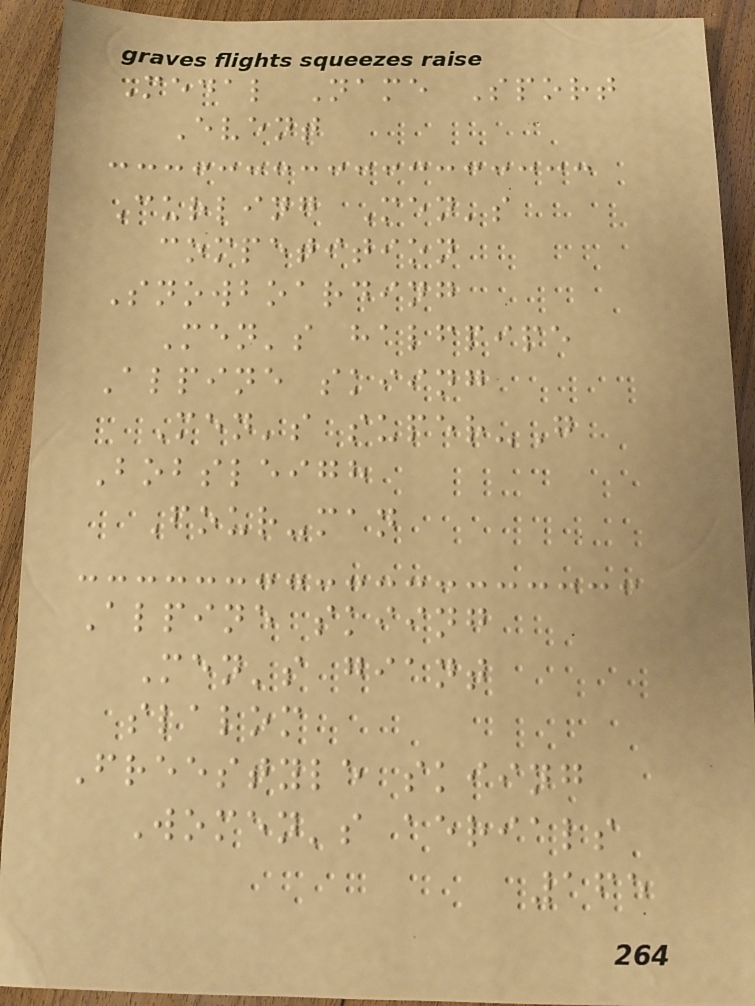Medal Name Sport
Event
Curling Men's
competition
Snowboarding
Men's halfpipe
Alpine skiing
Men's super-G
Bobsleigh
Four-man
Alpine skiing
Men's giant
slalom
Freestyle skiing
Women's aerials
165
